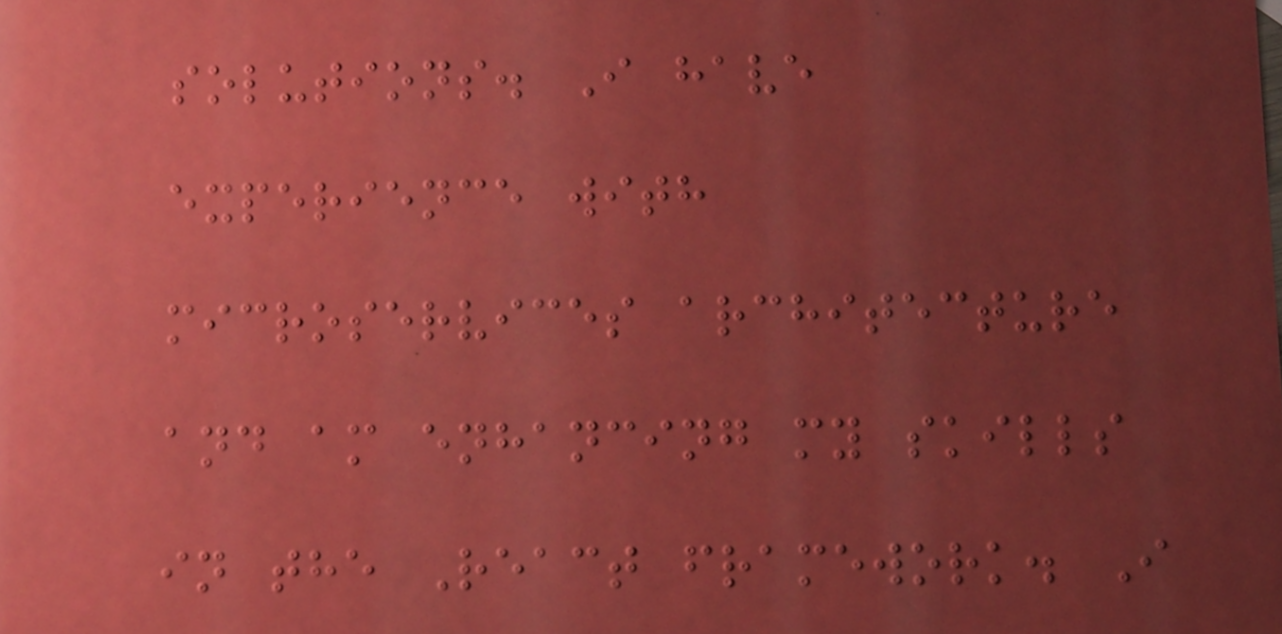solutions. I have
experience with
microservices architecture
and am enhancing my skills
in the React framework. I
